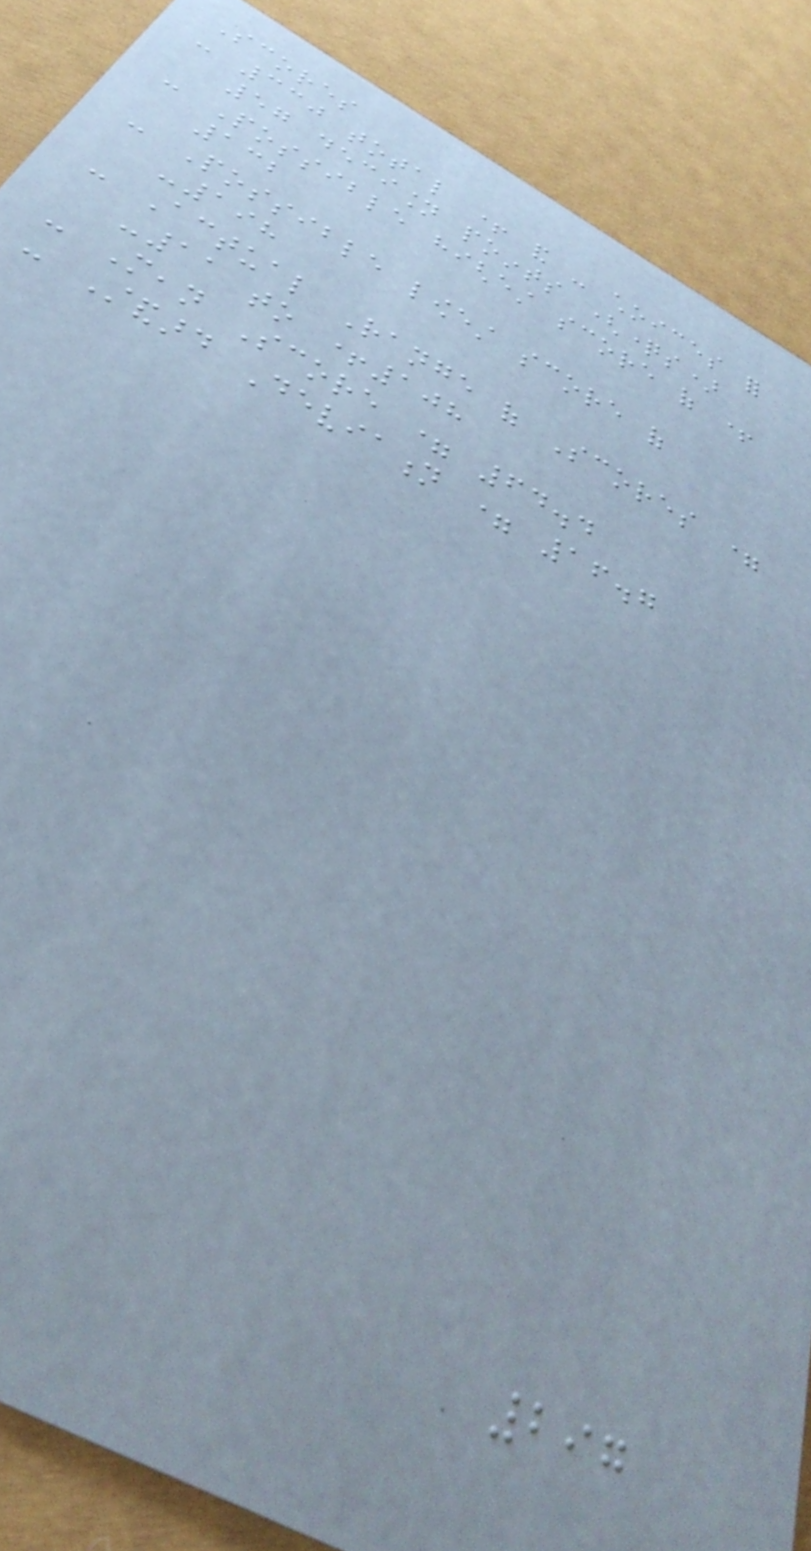Scores
- 330 total + and - choices for
57 decision points (questions)
- Possible highest score of +
132
- Possible lowest score of
-198
- Actual Range of Scores =
-11 to +108
- Mean Score = 64.4
- Standard Deviation = 16.7
297
